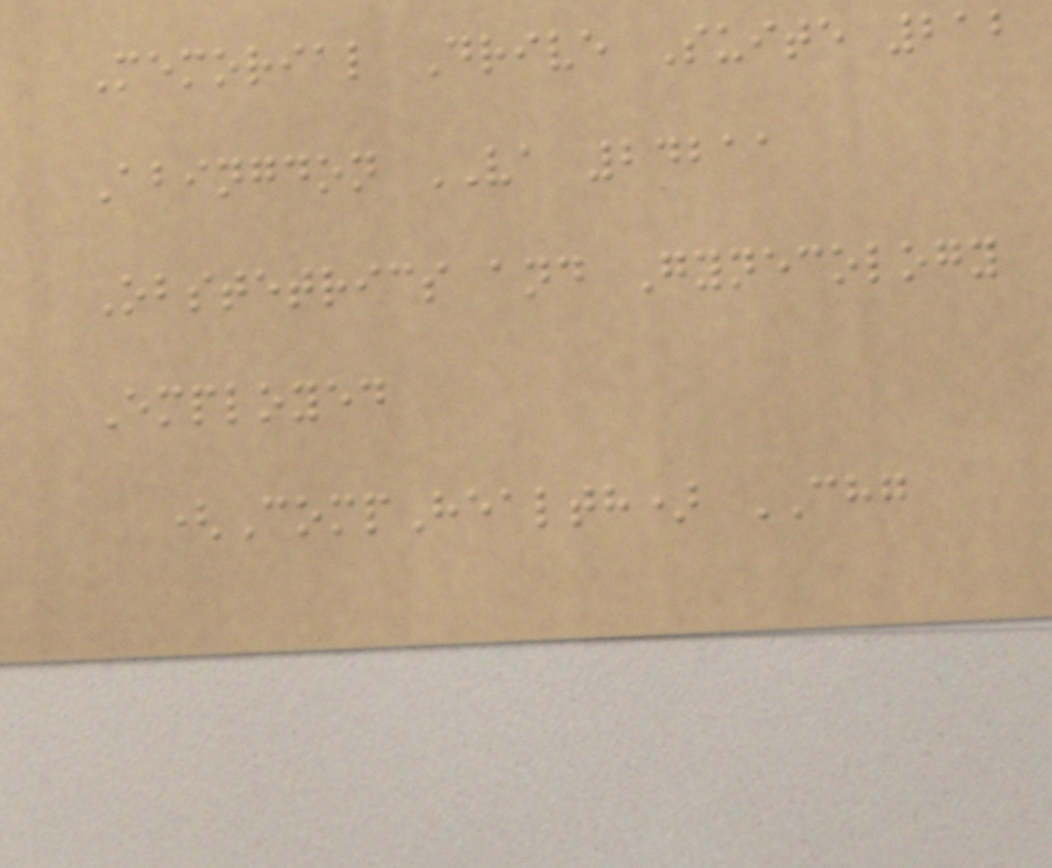Memorial Drive Suite 212
Abingdon VA 24211
Obstetrics and Gynecology
Employed
(CompHealth) CHG
